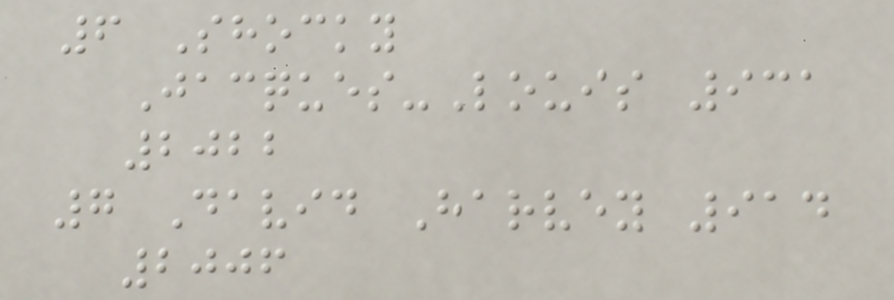6 Shocky
Jacques-Louis 931
2022
7 David Harvey 914
2006
